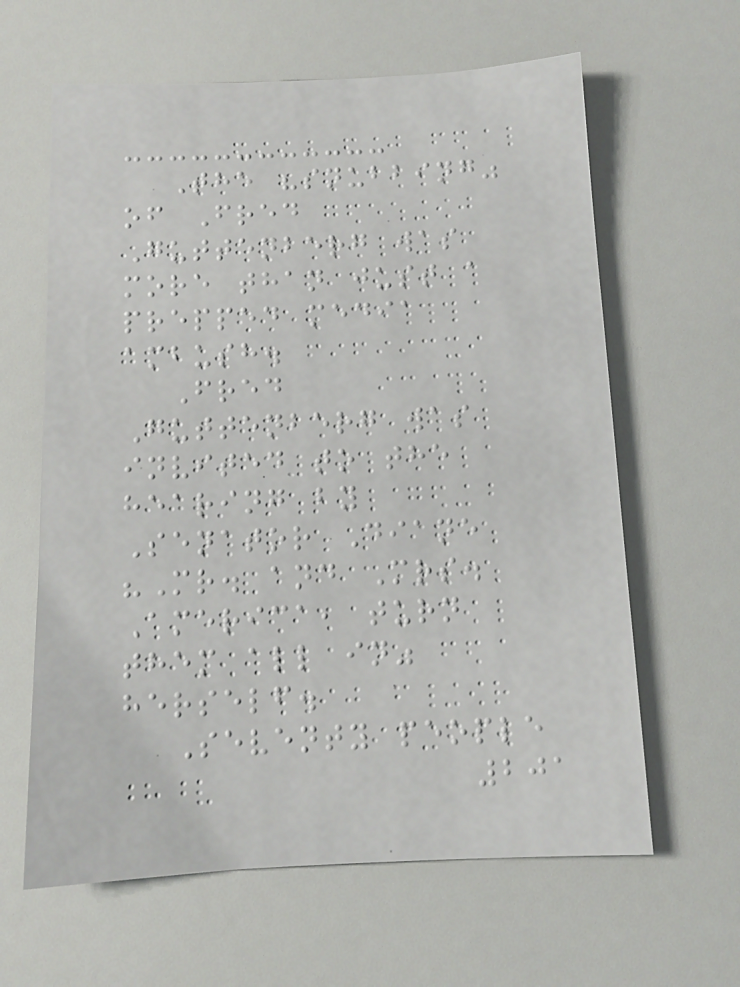The "snubbing"
of Fred
Guttenberg was
more than just a
prepped media
ambush.
Fred
Guttenberg was
invited to the
hearing by
Senator Diane
"Mr. and Mrs.
America, turn
them all in"
herself.
Seventy people
201
